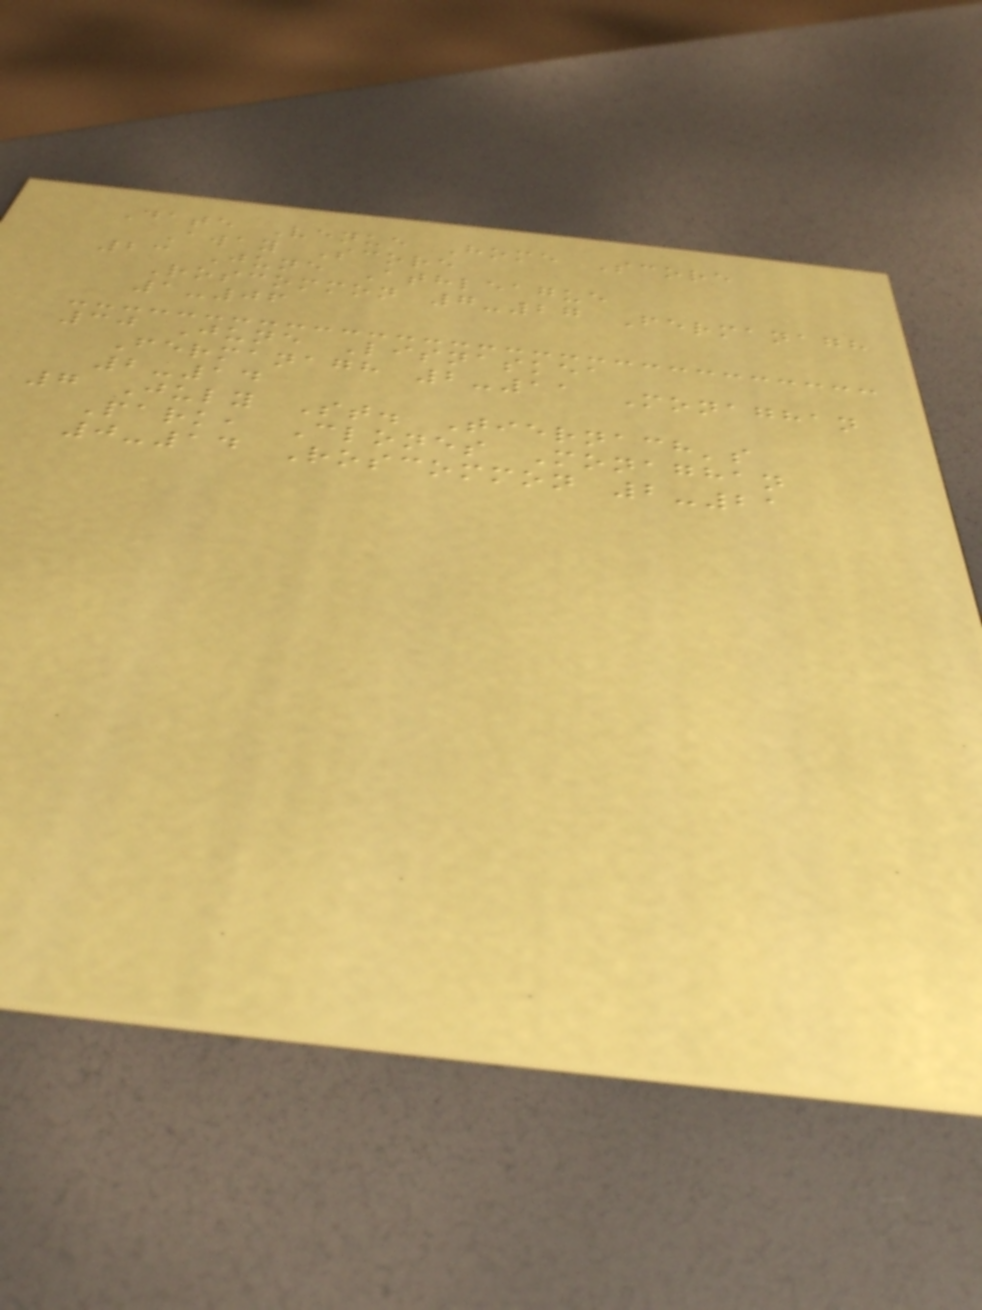Date Venue Home Score
Away Score
23 June Athleague
Roscommon 7-27 Fermanagh
1-06
30 June Lisnaskea
Fermanagh 2-11 Monaghan
2-14
7 July St. Tiernach's
Park, Clones Monaghan
0-14 Roscommon 2-21
